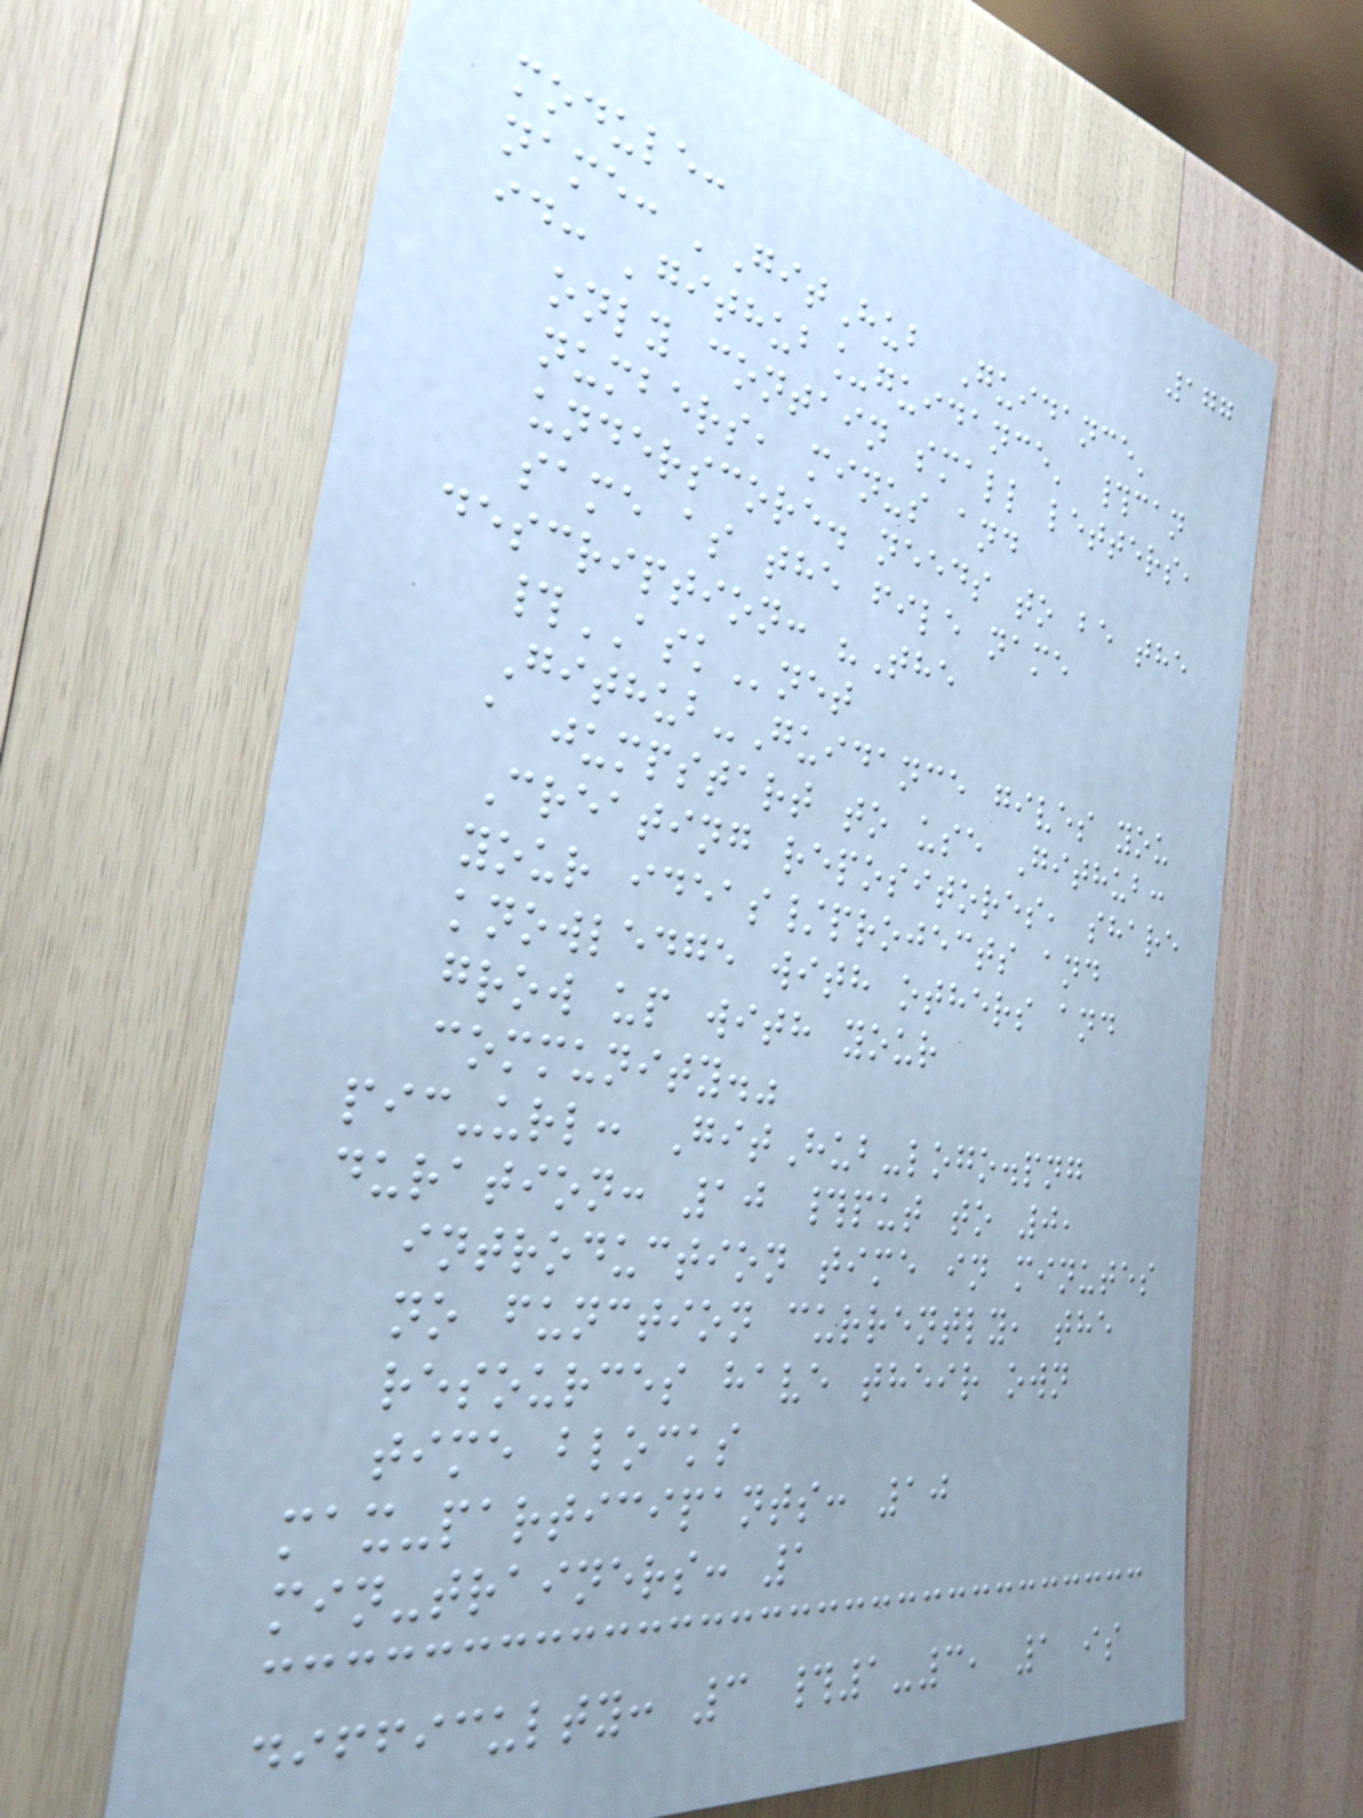177
module:
name: 'GitHub Guidance'
id: 'github_guidance' #can
only contain small letters,
numbers, minus and
underscore. needs to be the
same as the file name
description: "The
#ASKnet
Github-Guidance gives you
a jumpstart to use Github:
Creating repositores, share
your ideas/projects and
knowledge with others and
grow up with your
community."
pic-url: GitHub-logo.png
duration: 10 #put to 0,
introduction time in minutes
no function currently, the
resources have their own
time blocks
max-participants: 10
min-trainers: 1
difficulty: 3 #1-3, 1 is
